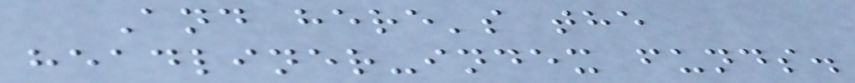And here's the
headliner-index funds.
